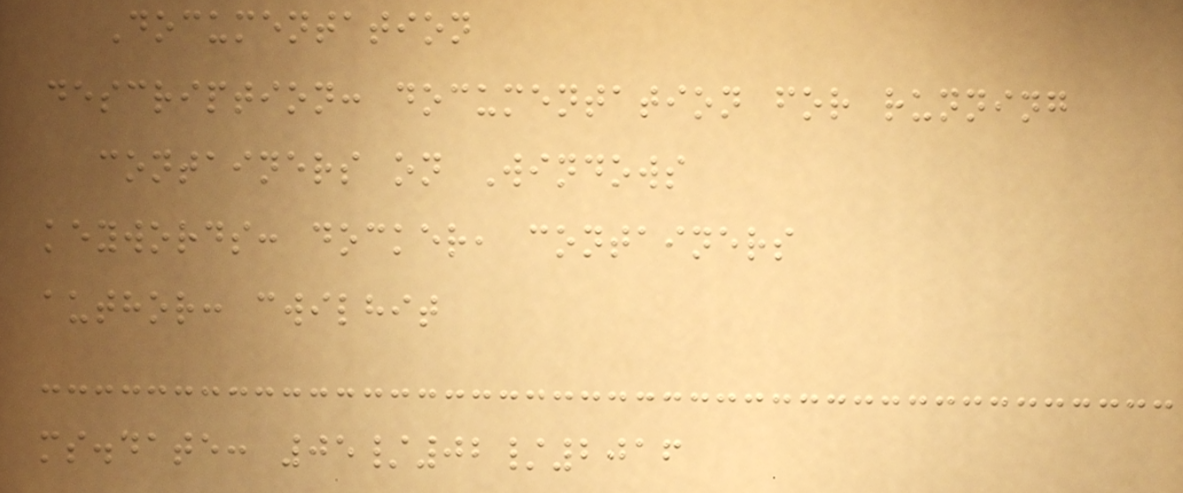Documentation
description: documentation for running
containers on Windows
keywords: docker, containers
author: cwilhit
ms.date: 05/02/2016
